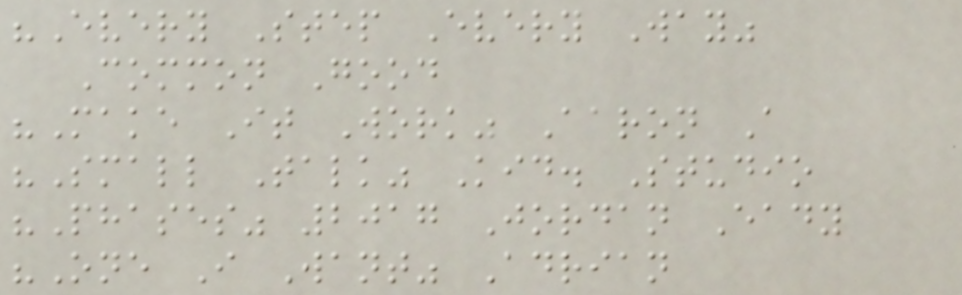"Every Step Every Way"
Common Good
"Make It Work" Aaron A
"Small Talk" Kid. Studio
"Phases" 2017 Jordan Eady
"One I Want" Adrian
